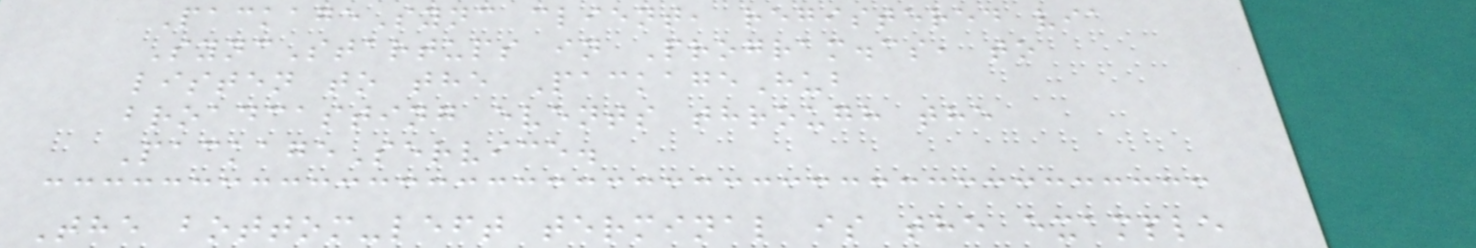PackageSync client, registered via
SyncStartups in Program.cs, to
listen to the PackageHub
broadcasting events through the
PackageService.
The bottom-left terminal is the example
